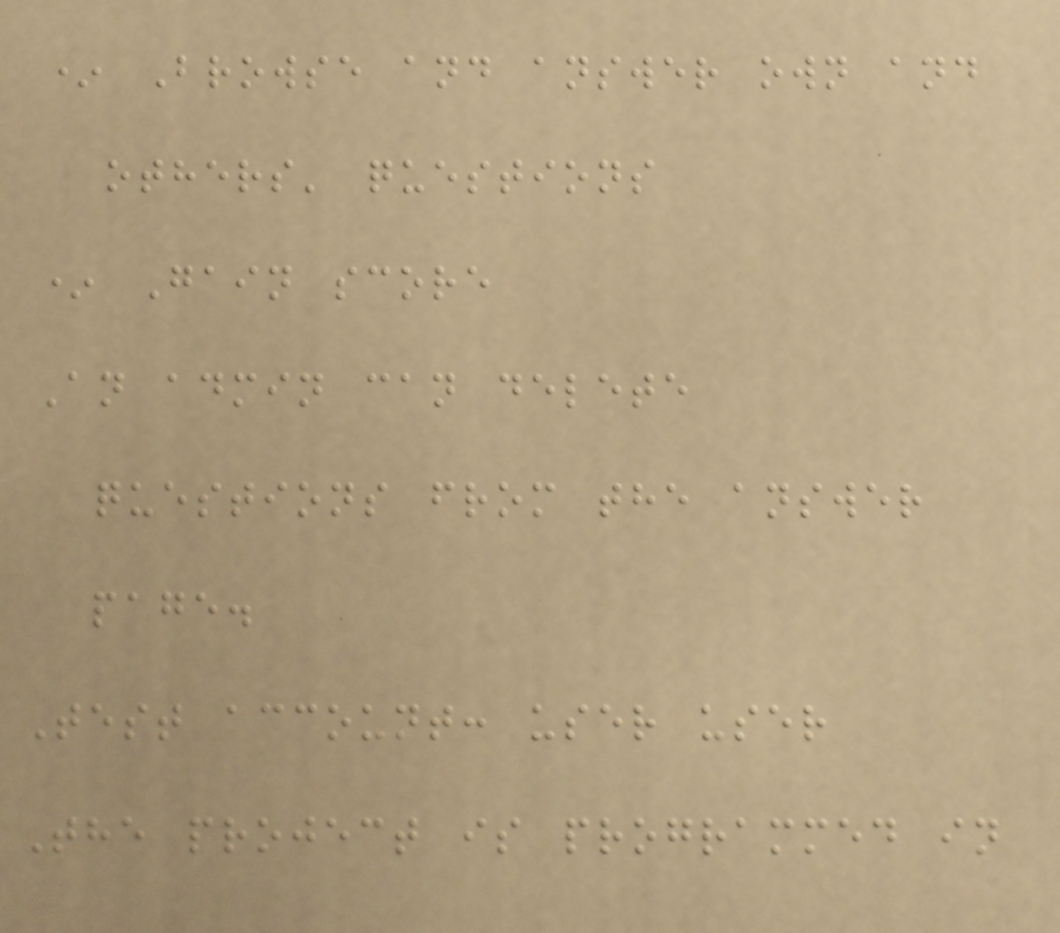* Browse and answer own and
others' questions
* Gain score
An admin can delete
questions from the answer
page.
Test account: user user
The project is programmed in
